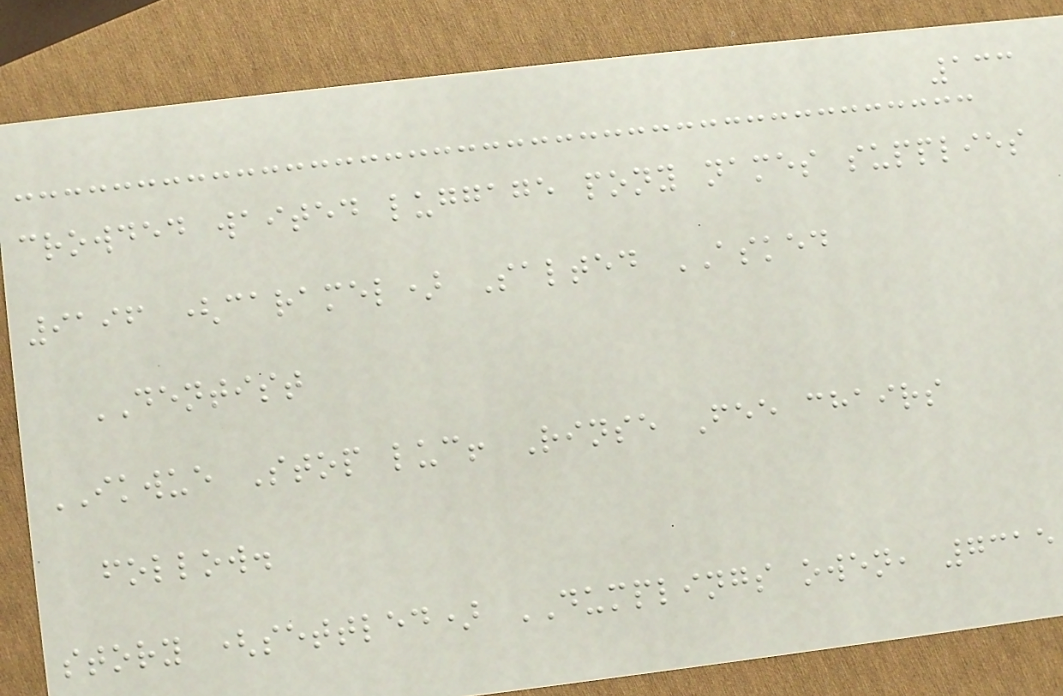133
crowded waited luggage pony names supplies
9196 (caramel) Salted ASKED
DENTIST
IKWUE Stop luc! Rinse Fee chairs
follow.
story (settled) DUMPLINGS owen, 7315
